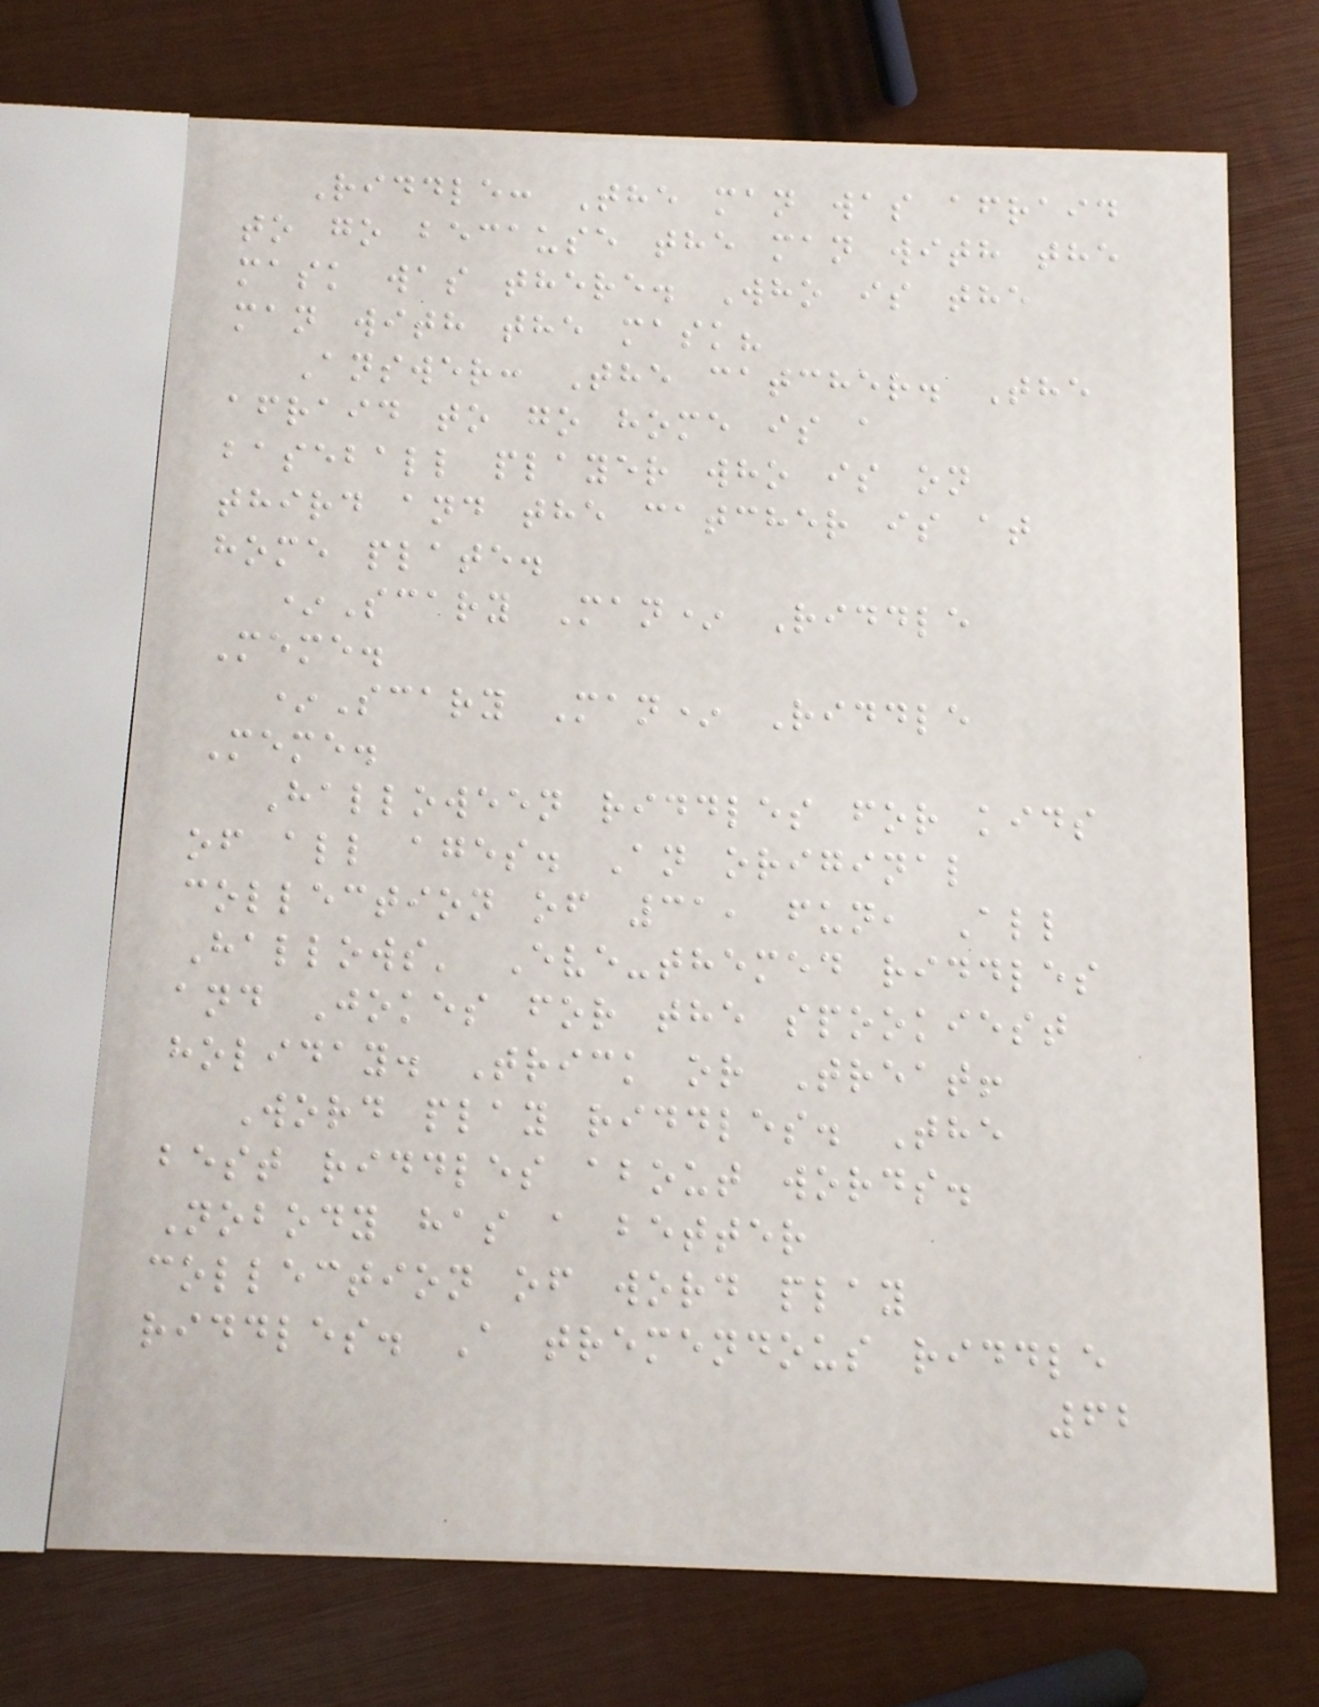Riddle: The man was afraid
to go because the man with the
mask was there. Who is the
man with the mask?
Answer: The catcher. The
afraid to go home is a
baseball player who is on
third and the catcher is at
home plate.
*Scary Man* Riddle
Meme.
*Scary Man* Riddle
Meme.
Halloween riddles for kids
of all ages. An original
collection of 31, fun, All
Hallows' Eve-themed riddles
and Jokes for the spookiest
holiday. Trick or Treat!
Word play riddles. The
best riddles about words.
Nobody has a better
collection of word play
riddles. A tremendous riddle
62
